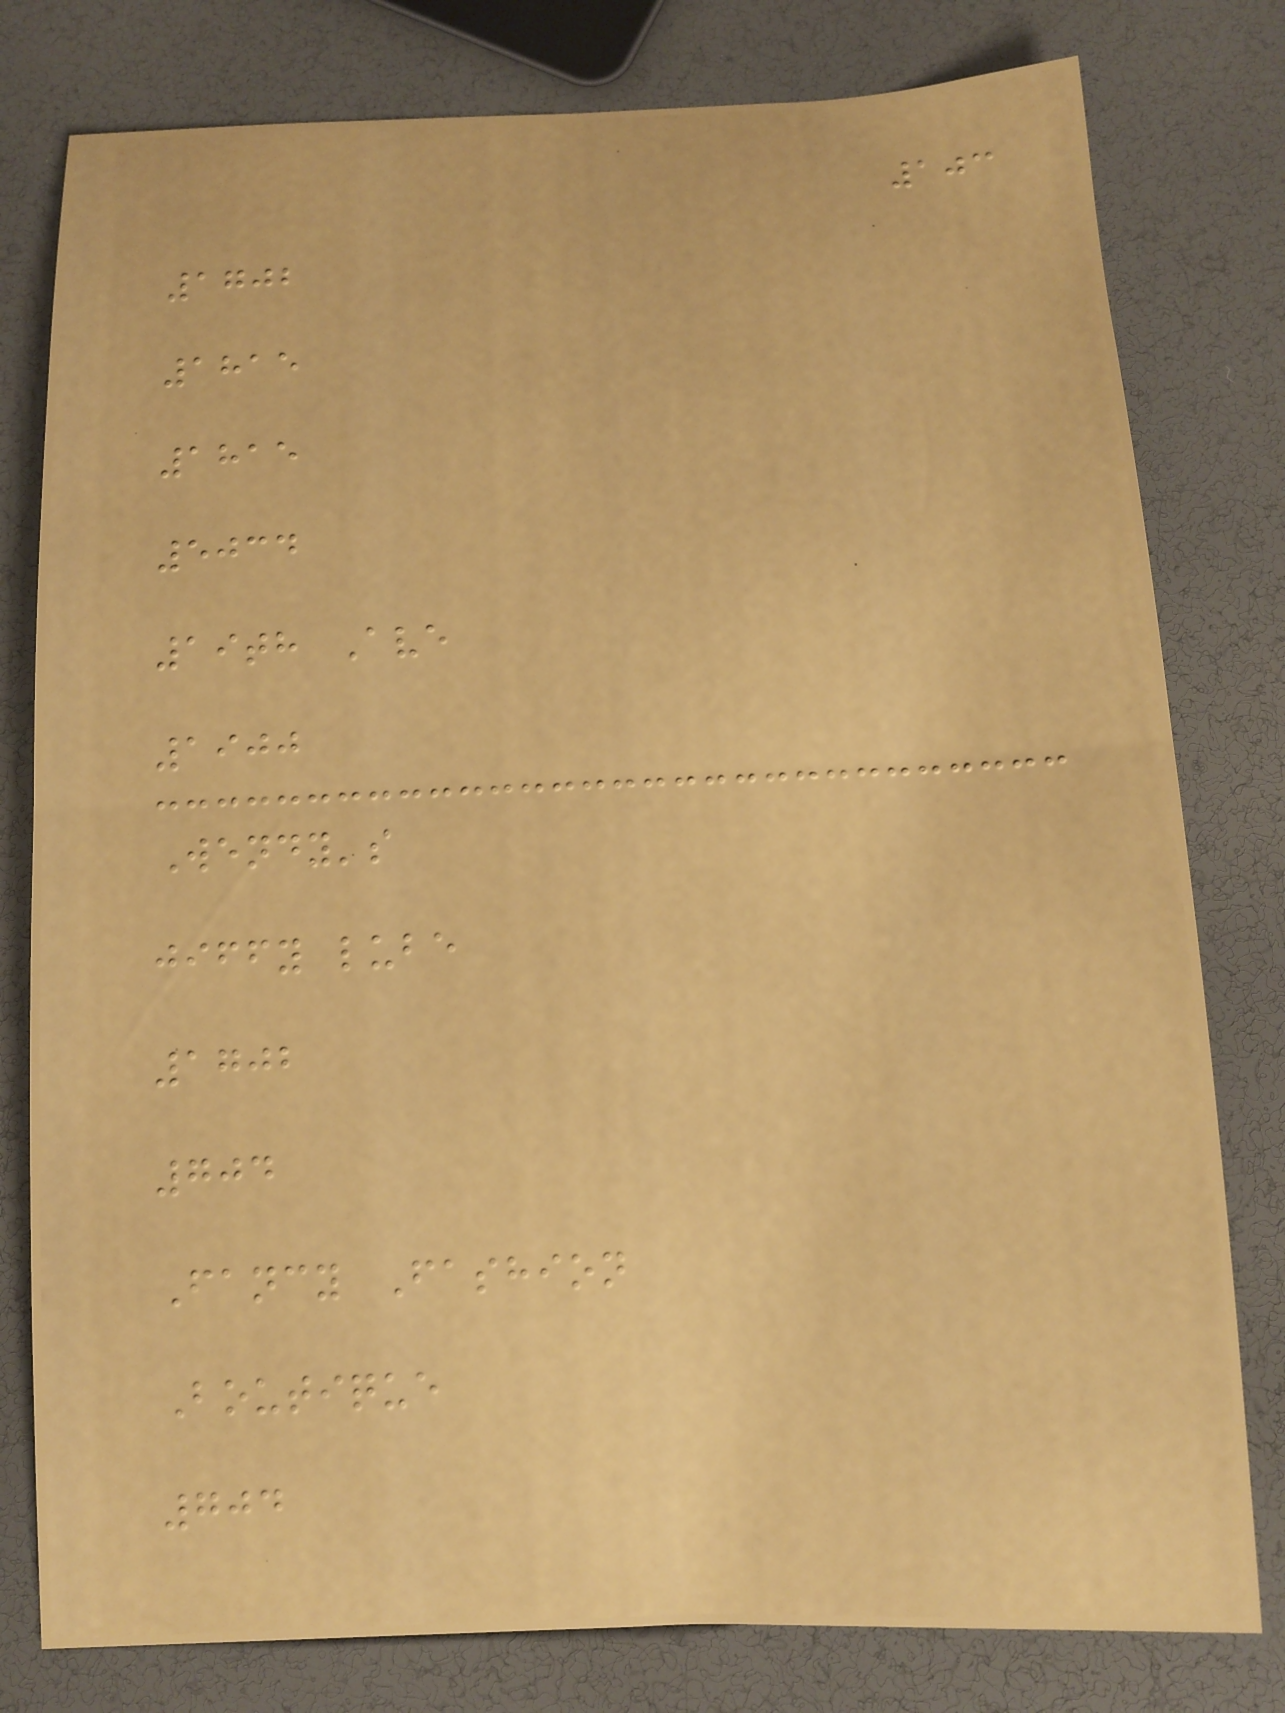103
1702
1815
1815
5034
19th Ave
1900
Wendy's
jiffy lube
1702
704
Fancy Fashion
Boutique
704
